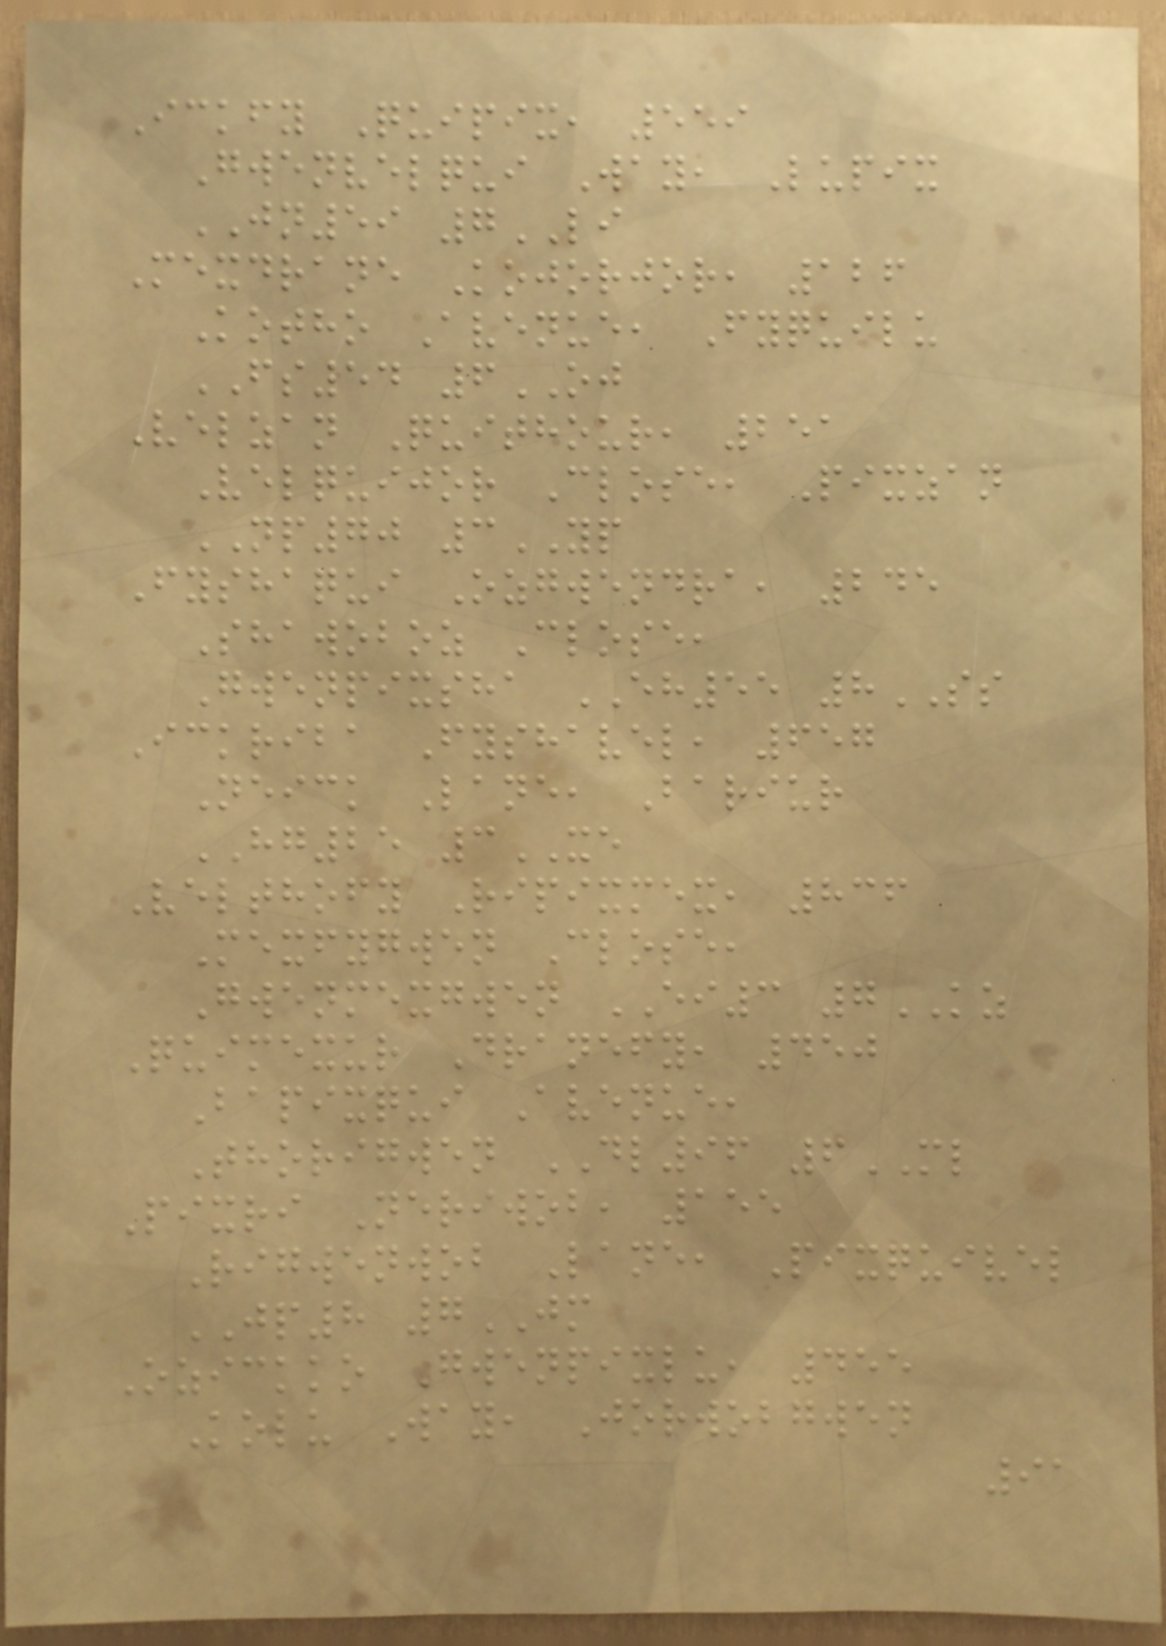Ickfy Quipix, 559
Gwenvelqui Way, Lupix
JN59 7LI
Mexdrane Kojorjor, 126
Kotho Avenue, Fyquilu
FS54 6OJ
Velzan Quithour, 251
Velquijor Close, Pixzan
NP70 3YP
Fyshaqui Ozgwendra, 245
Shawoboz Close,
Gwenpixsha EH55 8SS
Ickriba Fyshavel, 657
Neick Lane, Bariur
HG25 3XE
Velthofy Ripixmex, 836
Mexfygwen Close,
Gwenmexgwen EI3 7KZ
Quimexur Dranefy, 450
Bapixqui Avenue,
Thorigwen DL96 6ML
Pixri Neriwob, 155
Rigwenwob Lane, Pixquivel
JP8 7JM
Ozickko Gwenpixlu, 455
Kolu Way, Jorwobgwen
91
